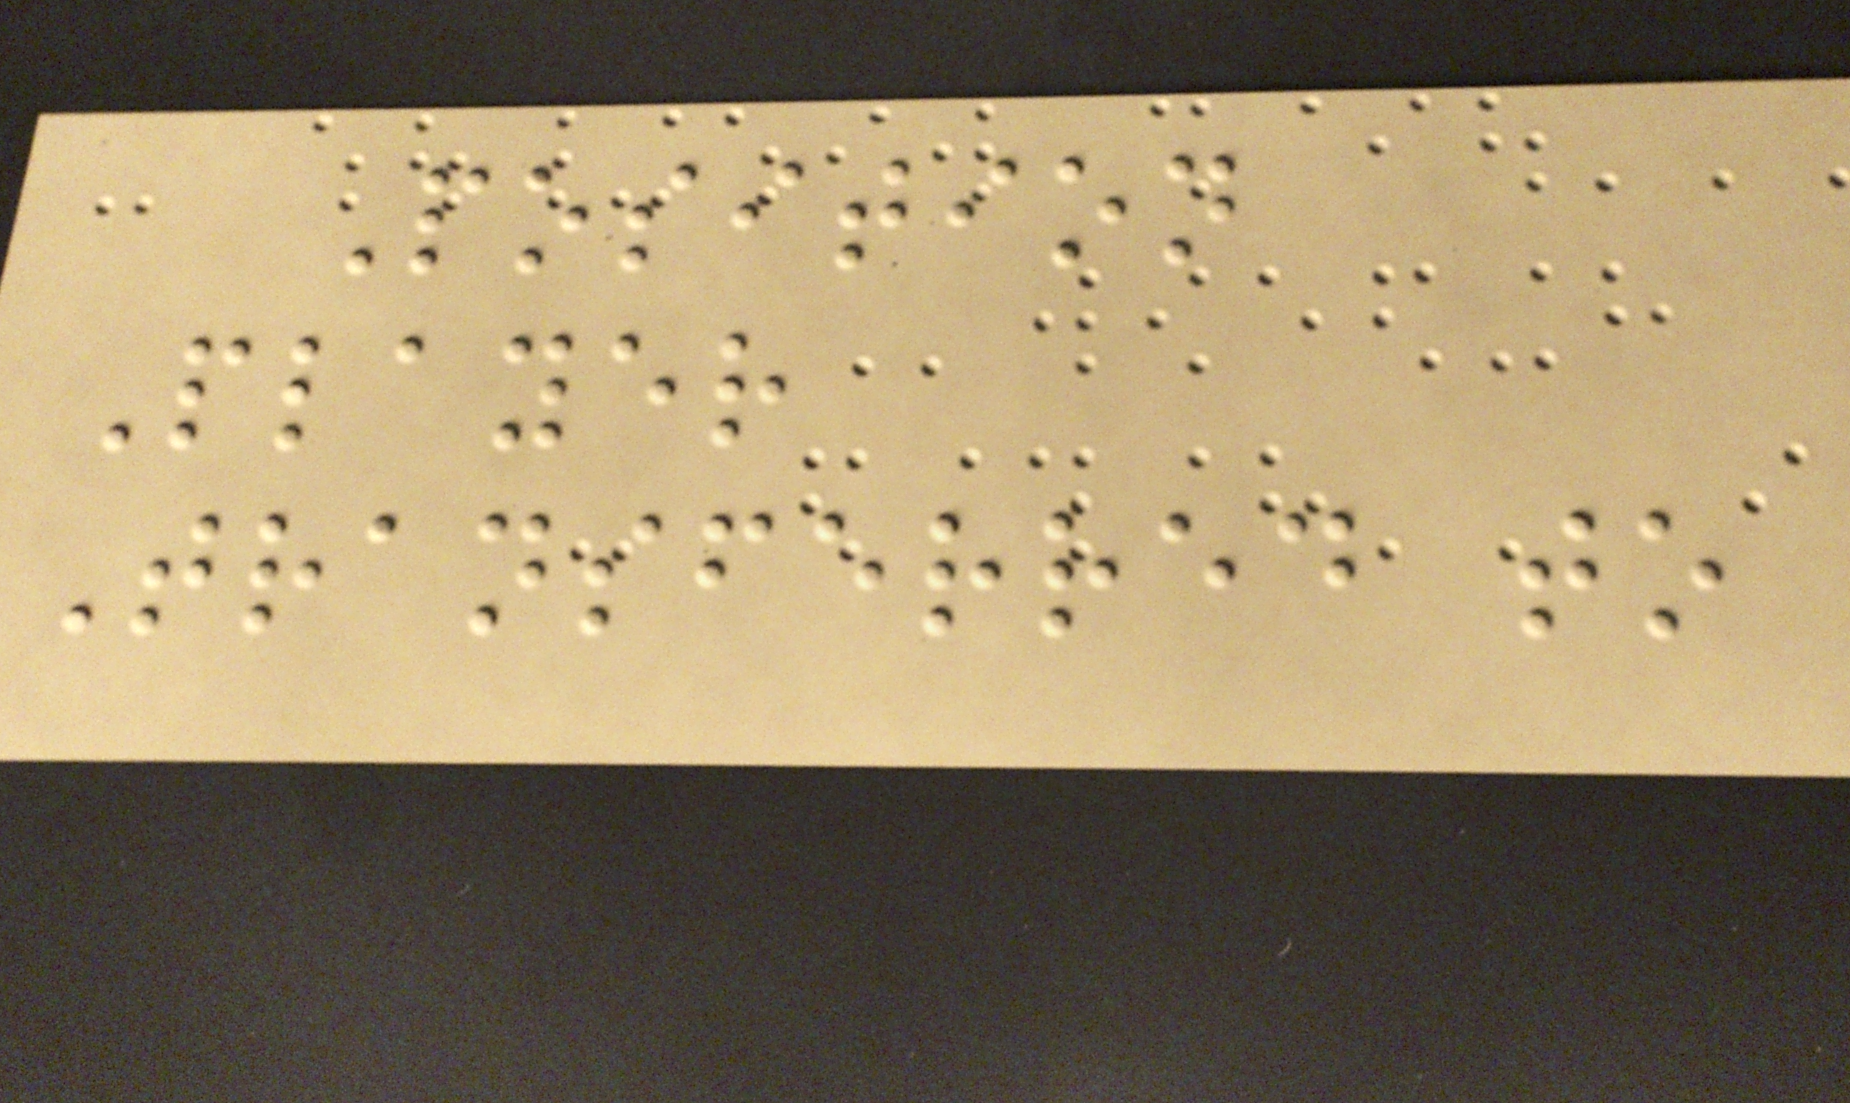Position
Player
Transferred to
